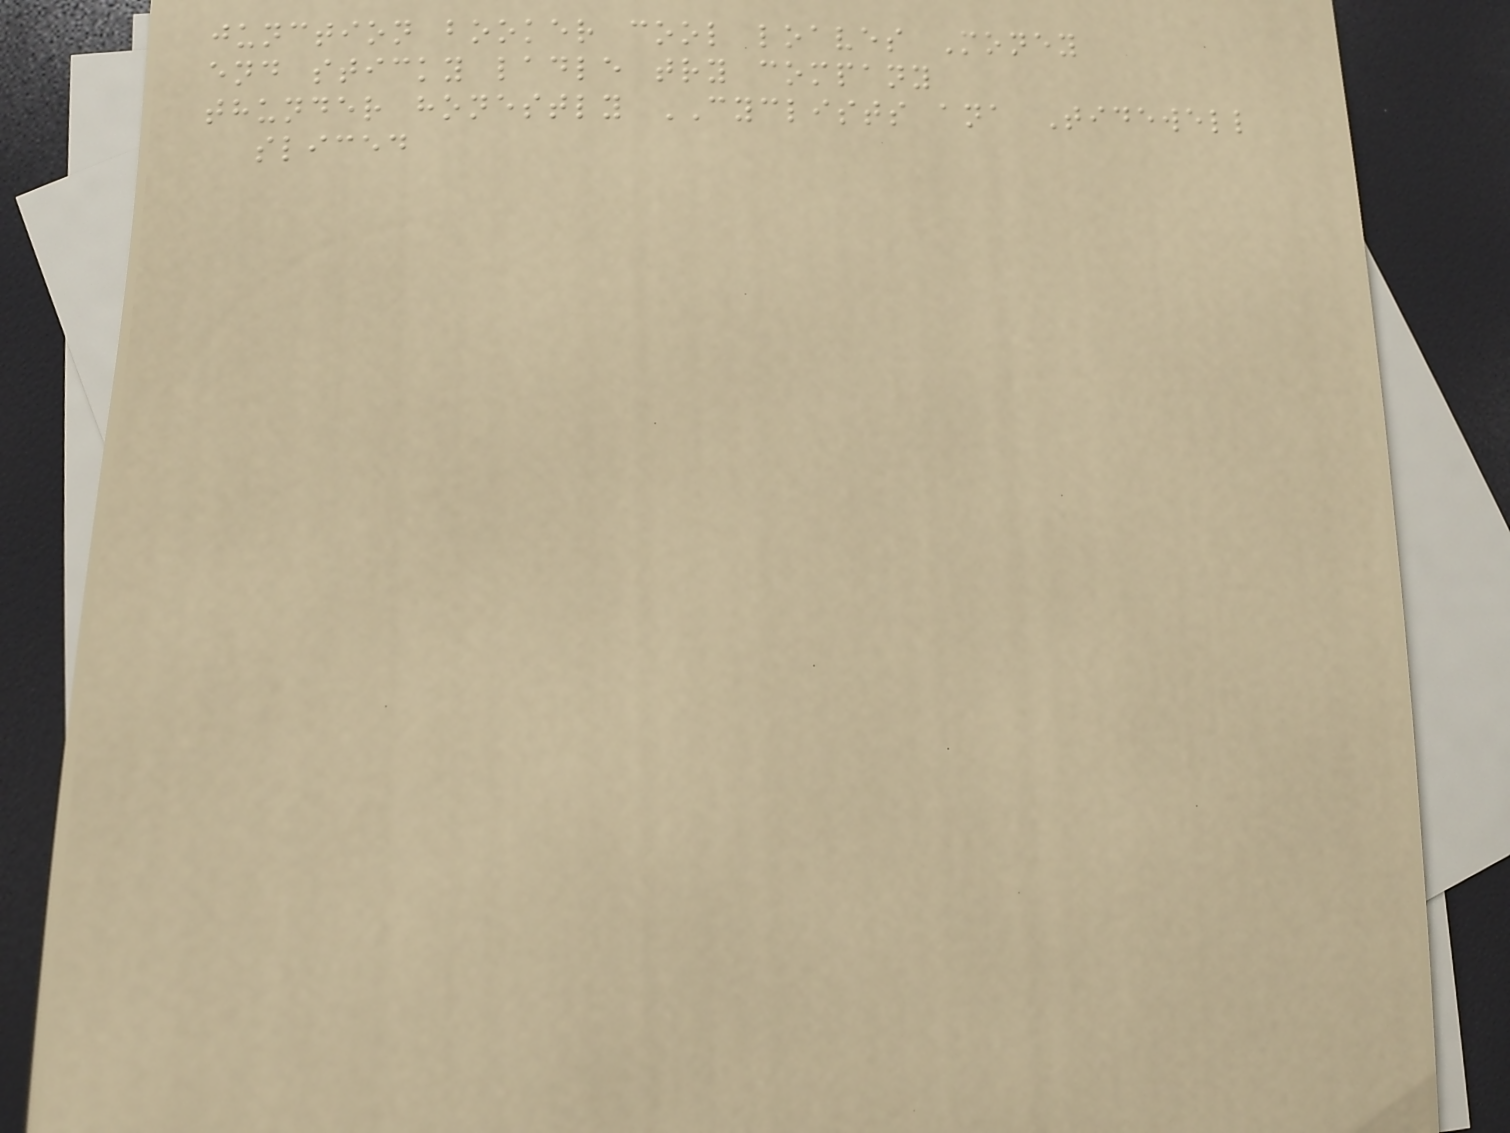junction booker cool loaves Money
end sticky ladle try company
thunder honestly CYCLISTS ana Tidewell
sliced
